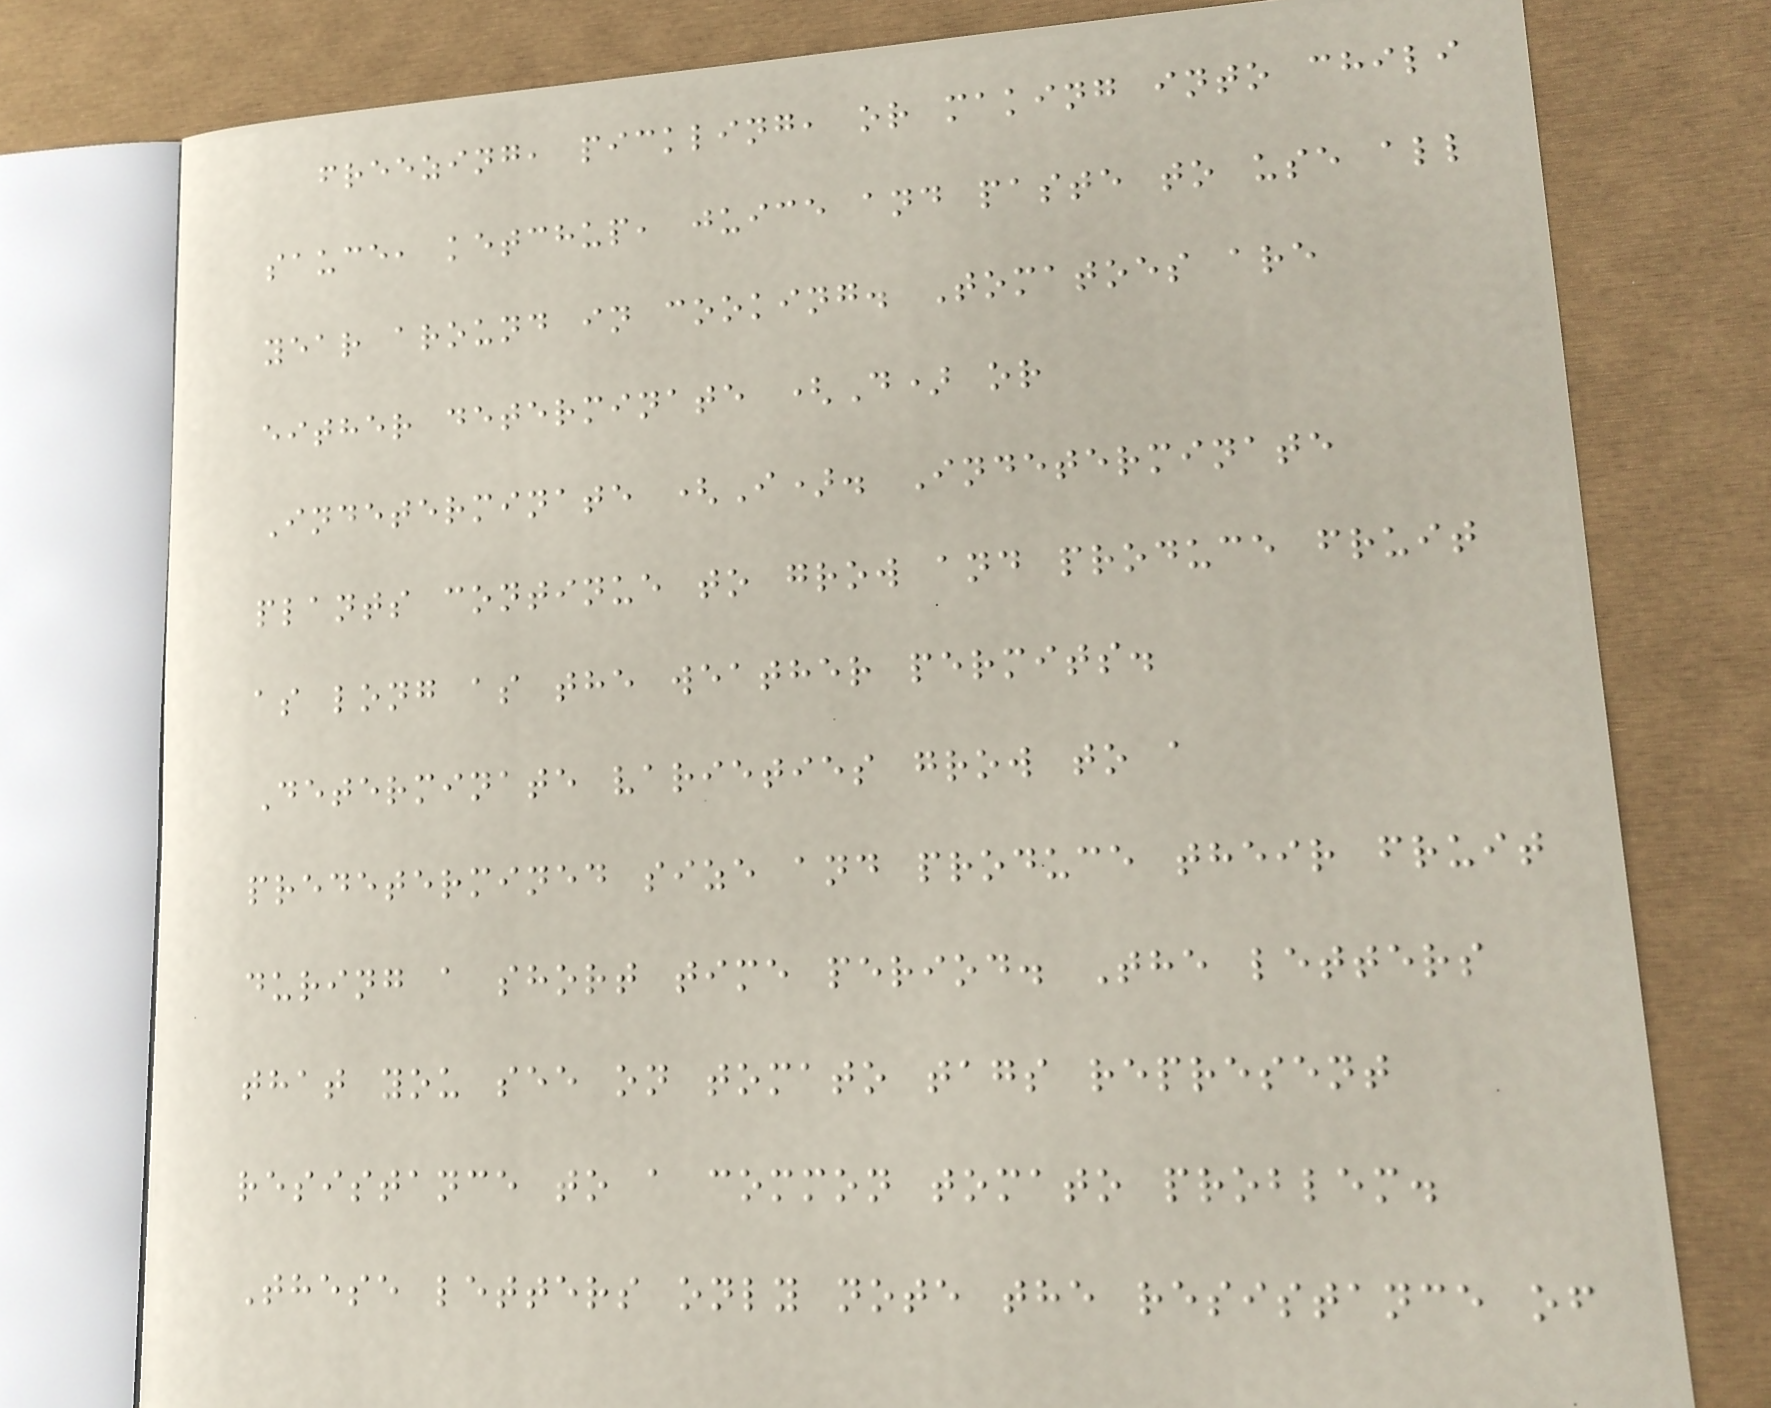freezing, pickling, or making into chili
sauce, ketchup, juice and paste to use all
year around in cooking. Tomatoes are
either determinate (D) or
Indeterminate (I). Indeterminate
plants continue to grow and produce fruit
as long as the weather permits.
Determinate varieties grow to a
predetermined size and produce their fruit
during a short time period. The letters
that you see on tomato tags represent
resistance to a common tomato problem.
These letters only note the resistance of
